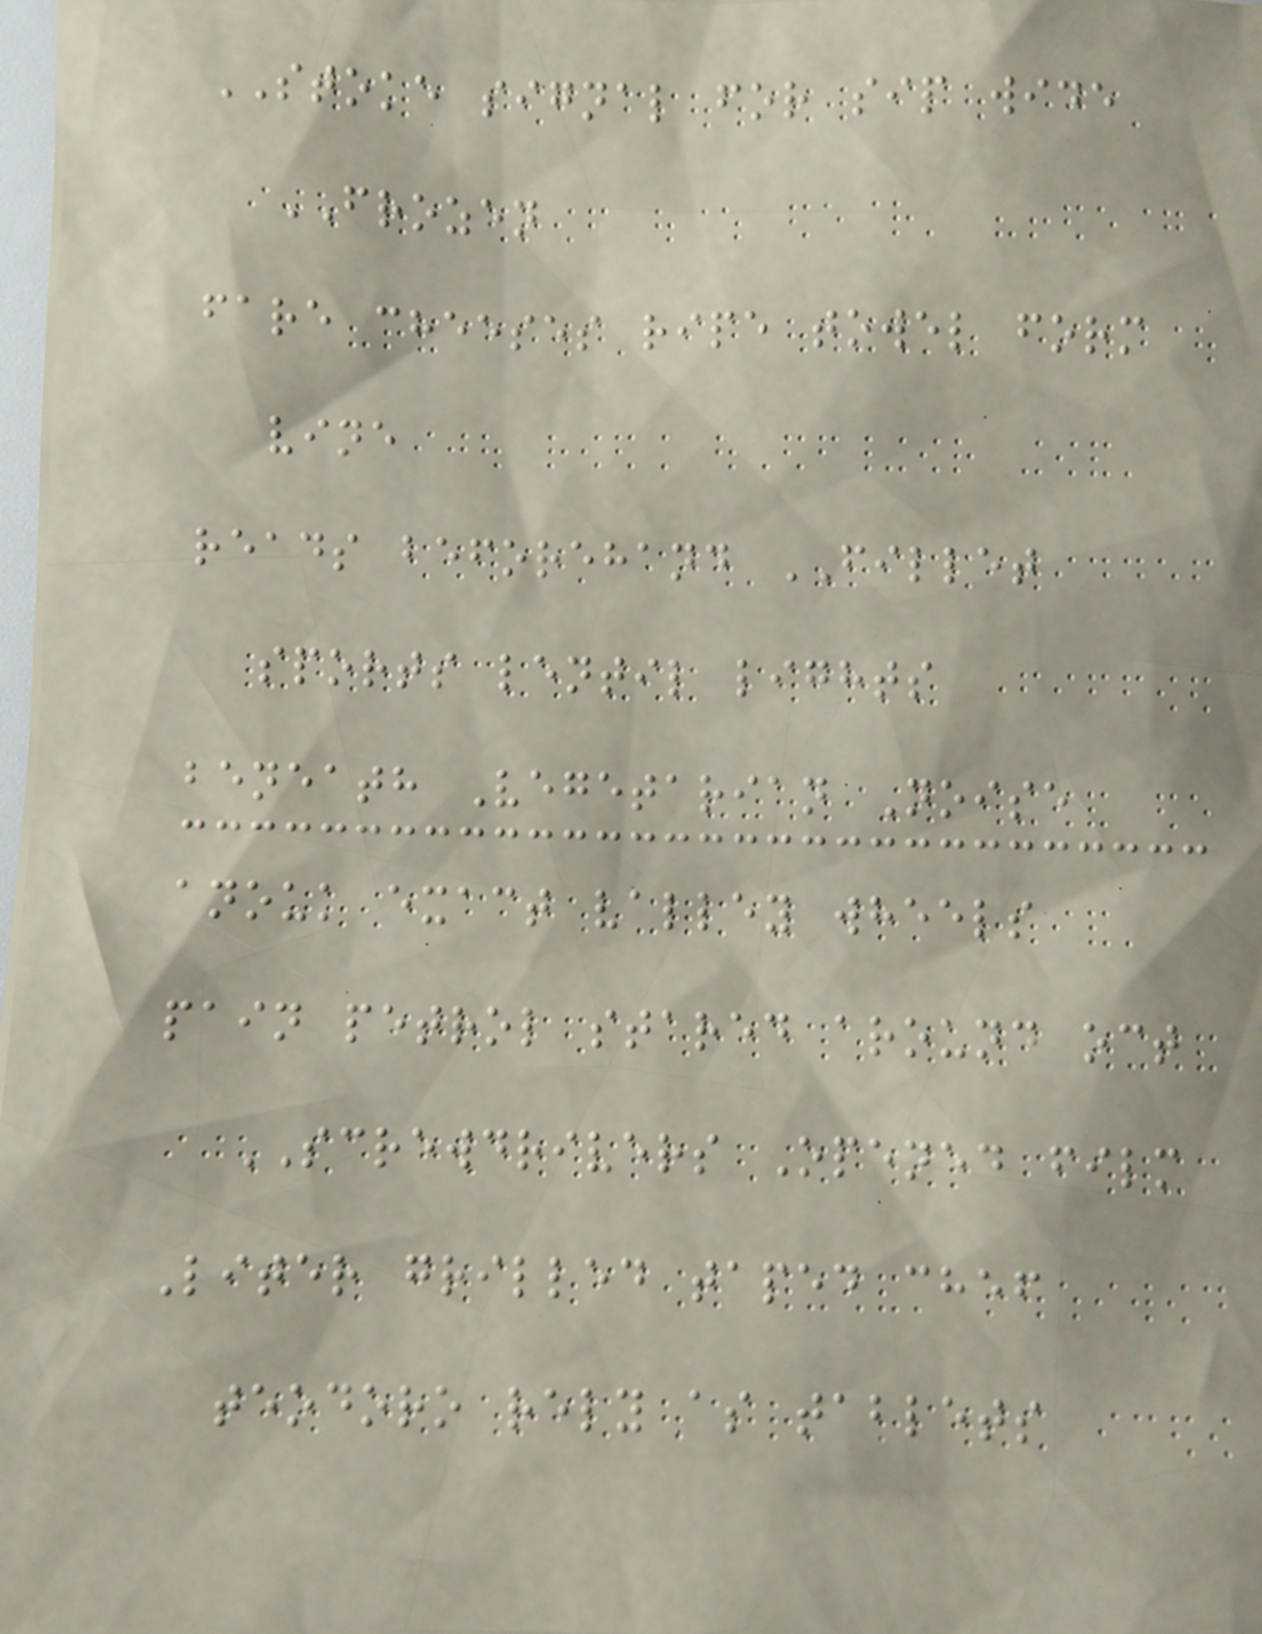STOKE signal for sip wide
FROZEN
fare cheeses ripe towel form
vine
reads beforehand FILLET
sports lentil lights
beneath Vegetarian Noise
anouk exact valley wheels
pain petrol stared around oct
SCREWDRIVERS Opened film
Liter grilled taped chef
teodoro rely as tablets
